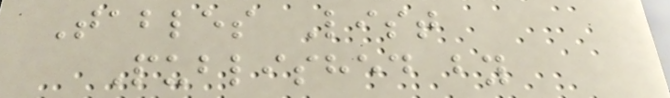Tables List
Published by
